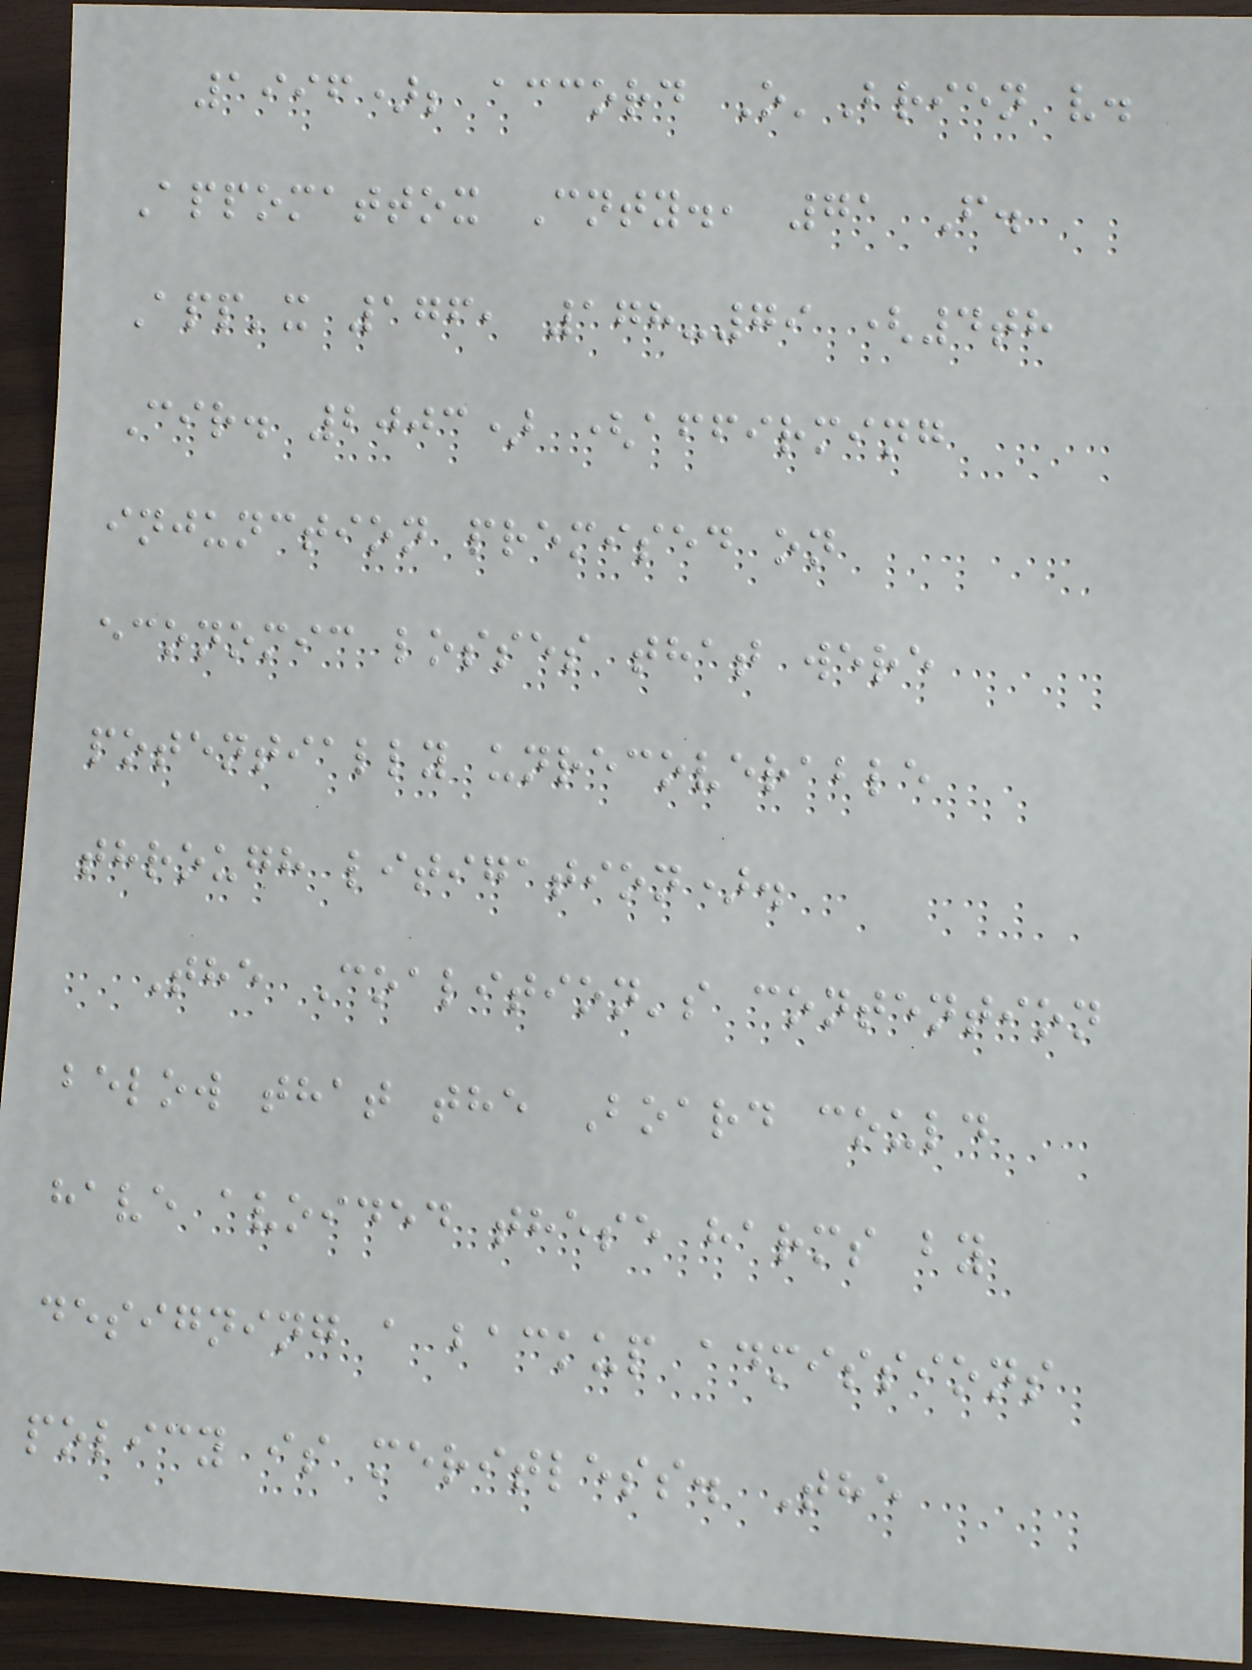1996); accord O'Brien v.
Appomattox Cnty., 71 F.
App'x 176, 178-79 (4th
Cir. 2003) (affirming
injunction premised on
economic losses that were
potentially unrecoverable
through litigation).
The Coalition's contention
below that the Board could
have avoided these harms by
designing a backup admissions
policy is meritless. The
